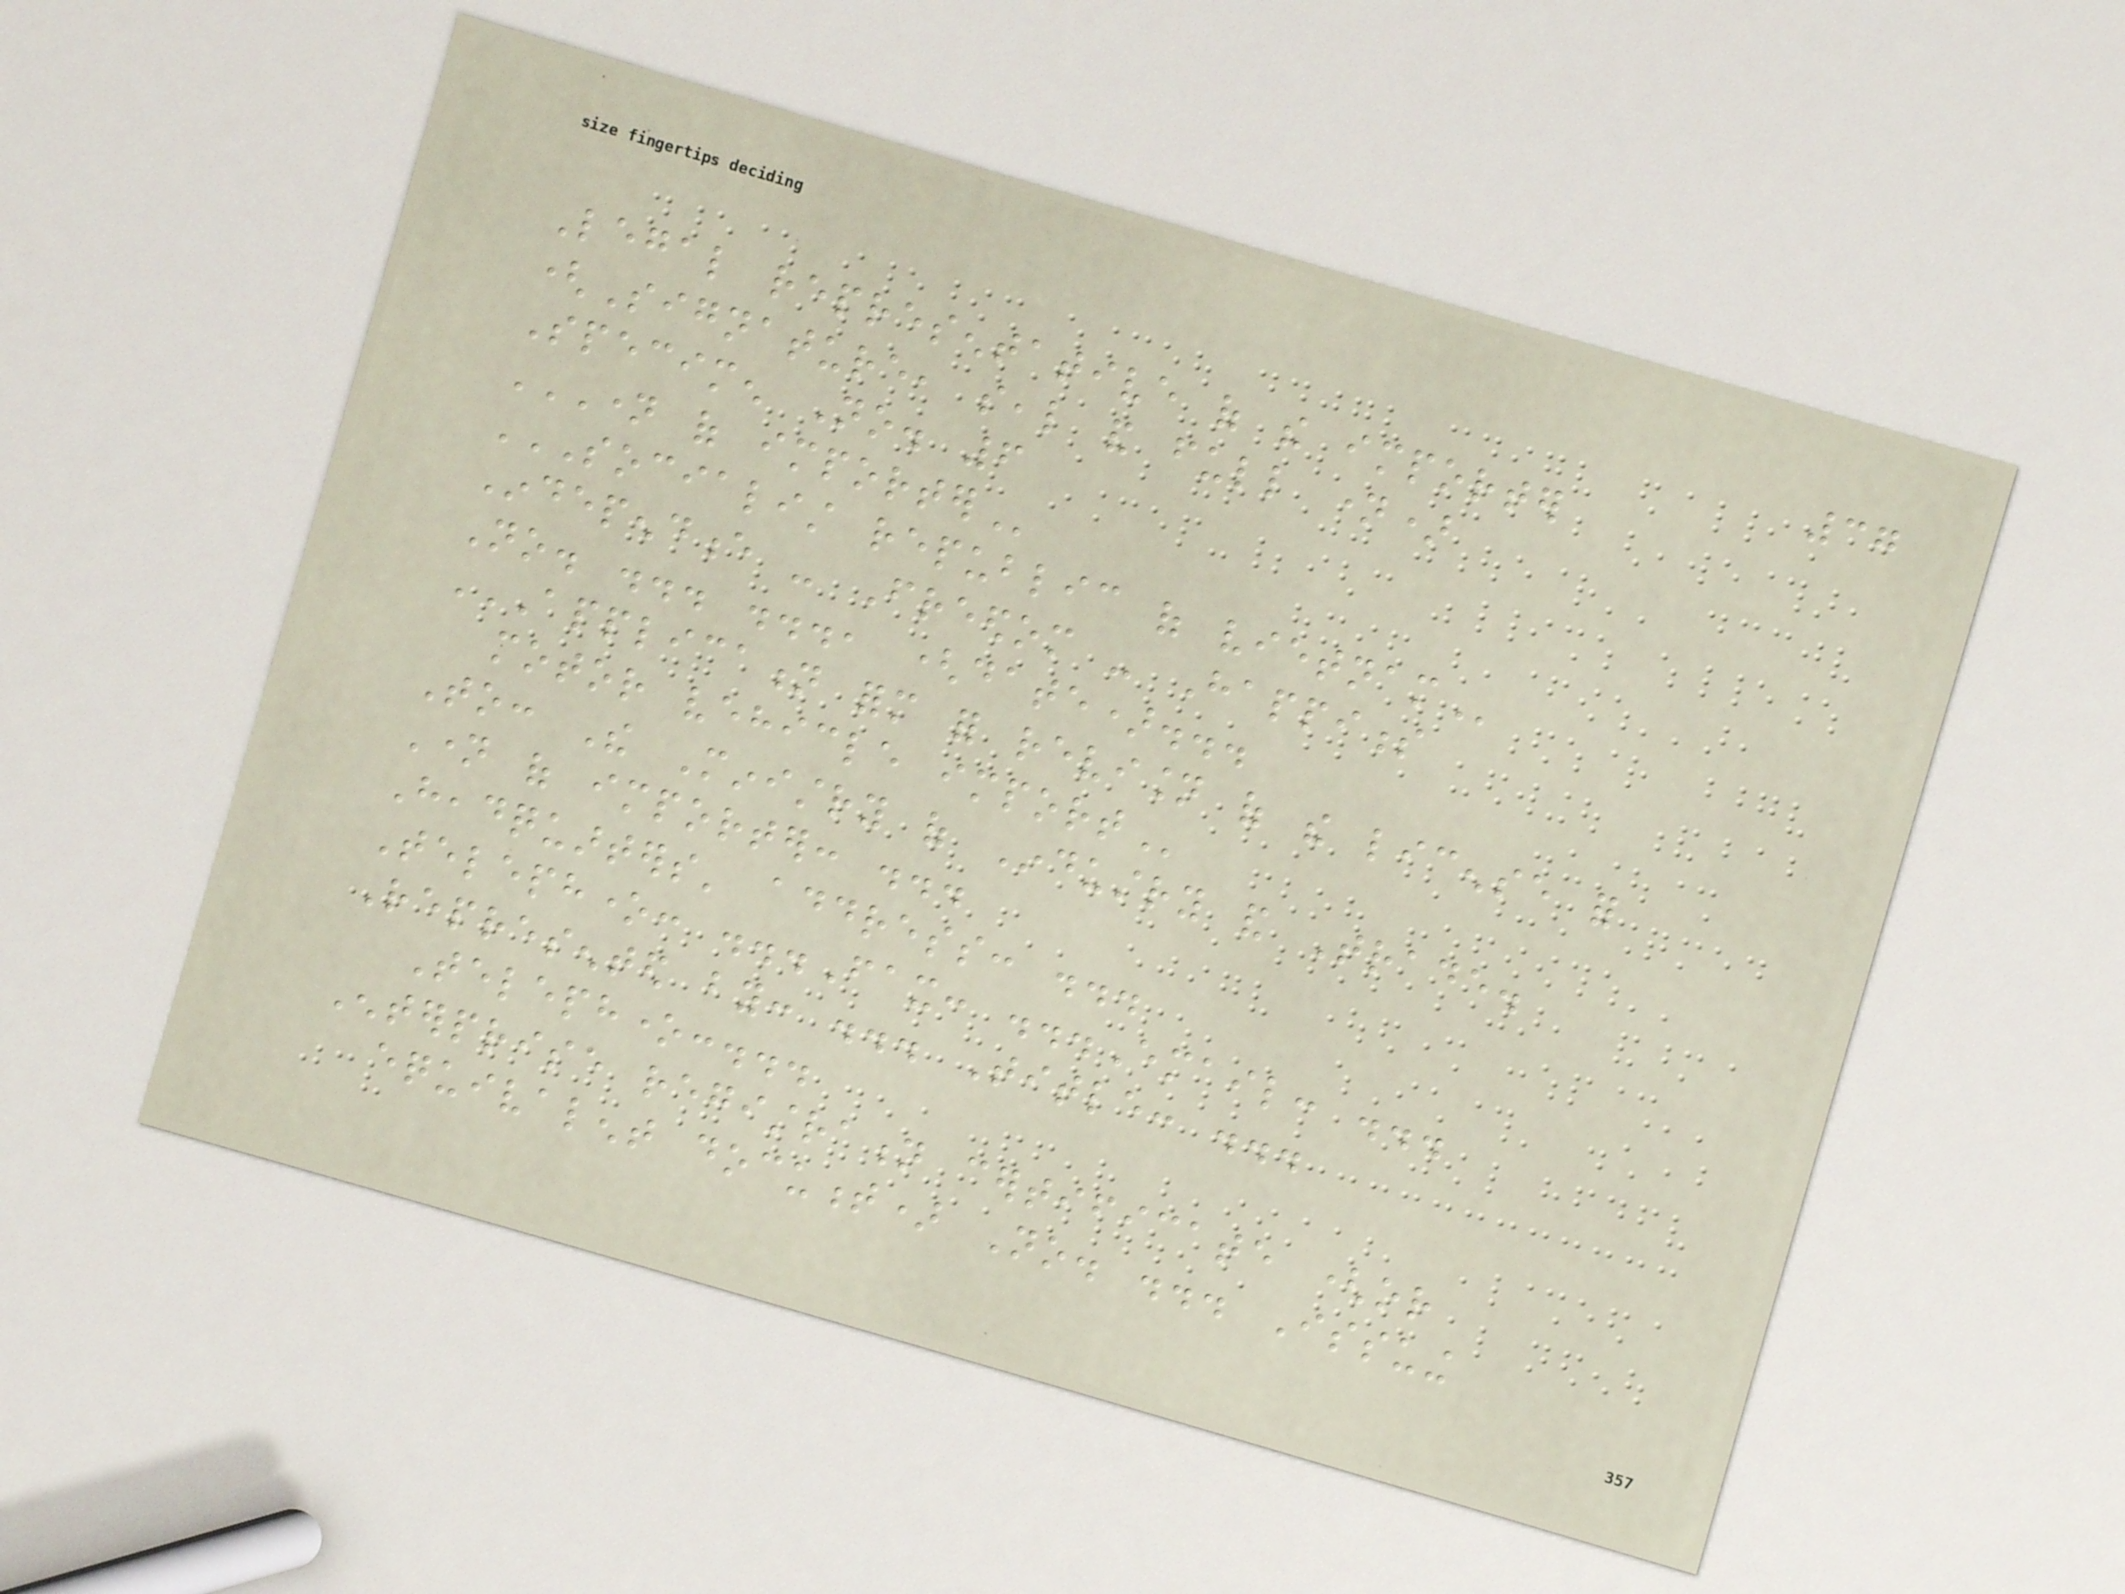37
Legal representative of the importer
(Signature, seal and full name)
Specimen No. 6
NAME OF IMPORTER
SOCIALIST REPUBLIC OF VIETNAM
Independence - Freedom - Happiness
No. ... ..., (date)...
APPLICATION FORM FOR REVISION OF THE LICENSE FOR
MOTOR VEHICLE IMPORT
To: The Ministry of Industry and Trade.
Name of importer: ...
Headquarters' address: ...
Telephone: ...Fax: ...Email: ...
Represented by: ... Title: ...
Telephone:...
Enterprise registration certificate (or
equivalent document) No. ... Issuing
